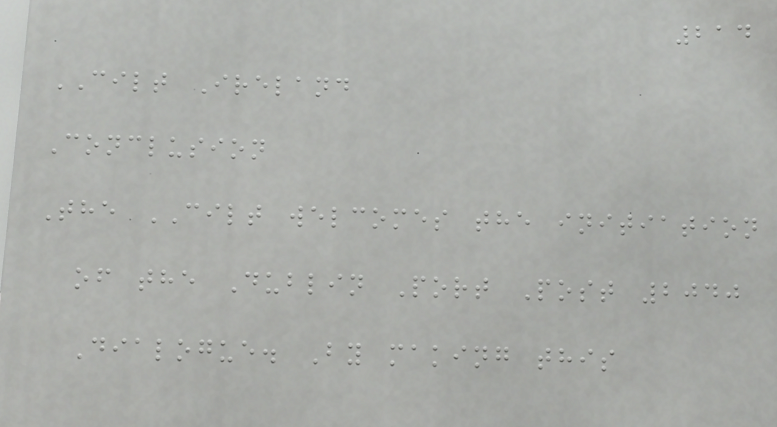214
CILT Ireland
Conclusion
The CILT welcomes the initiation
of the Dublin Port Post 2040
Dialogue. By making this
